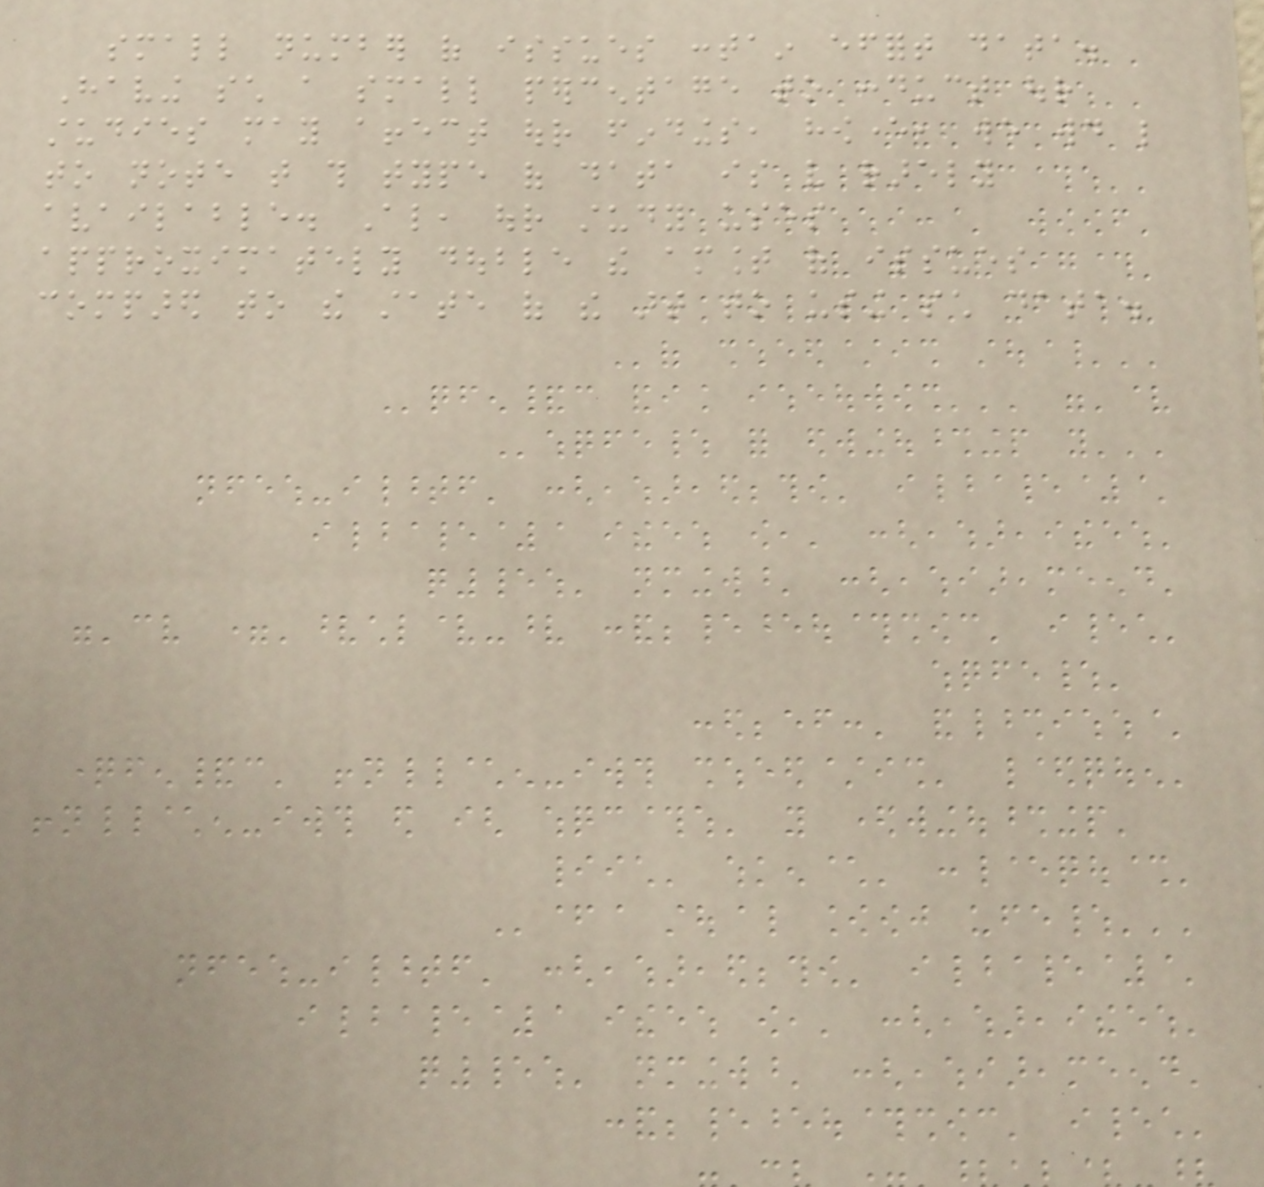small number of issues contain effort data.
Having such a small percentage to conduct our
studies may affect our findings, however, we would like
to note that this type of data is very rarely
available. Also, our study uses
approximately double the amount of issues
compared to the state of the art to using such data.
